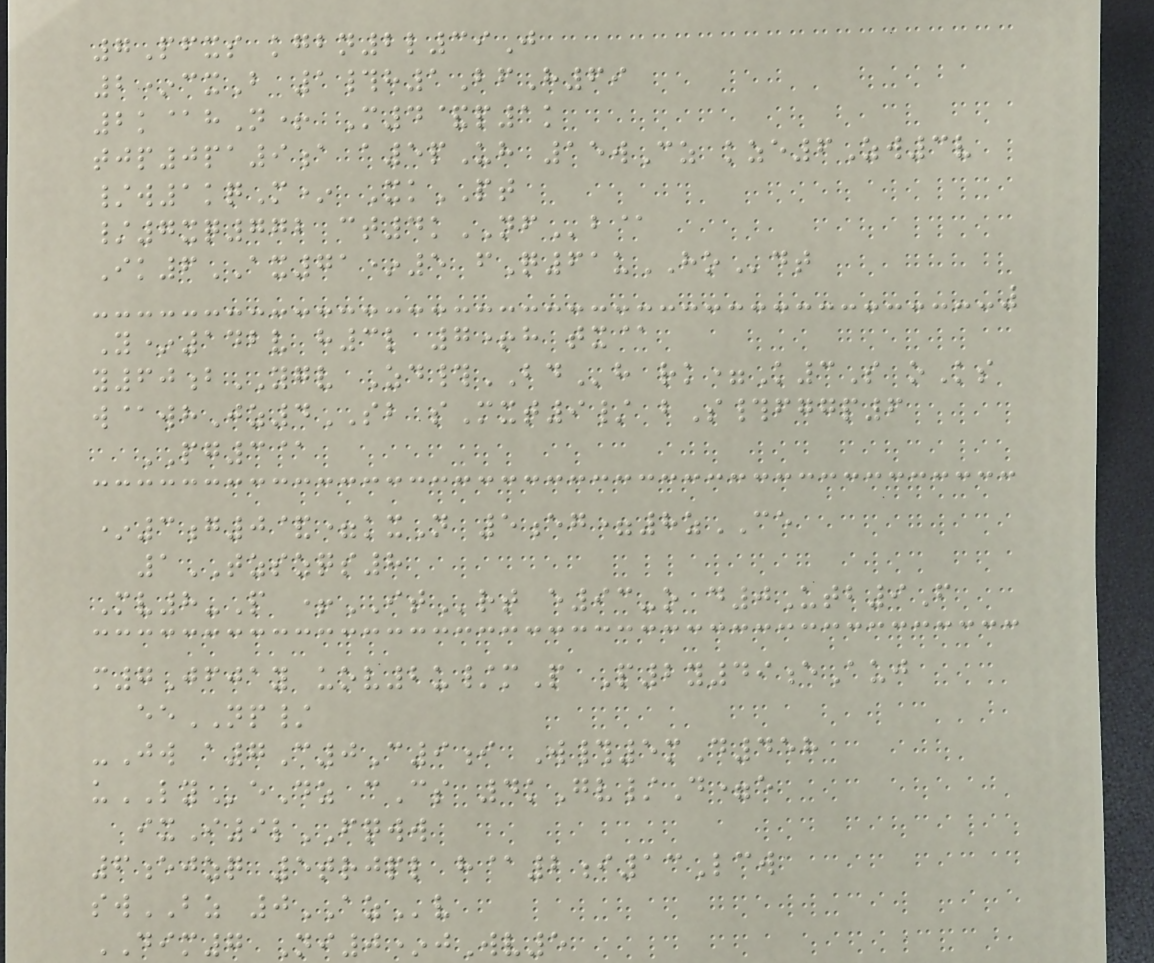7Pfxs kgbn2l39J
2*cxB 1#h1BfH69
2k@hN+ M4&p1k
tjp0pa9a a5pUh 15wCz kze6Zw3v
/w1kqM* XkPT
/7xq772 ct4kNFb@
Ik6AX71*5 fQ61uHOdt
Y*142v h3l 7+h tx@
y60bYGV Zd#BDh rk=K3S oKs
w@whJz4SB sMxt9/ bS#fggp6
PG3@
*3g0&=kxN 5eg=8zCE
1TZSZQS8
Mv8-P +ITrt e93-o d0Utb9F
m7Jfjay uov2u/mP P2y49eAuj
eeNP/
-Jw a7C0C9i W#5mD458
uLYeDz cCs 4kGv/D=e
ixI9lFQWW
6ejzq 5trjpl h@2i13Lcw
swBZ 0AZv
DIM7 Ni0*jWv5
